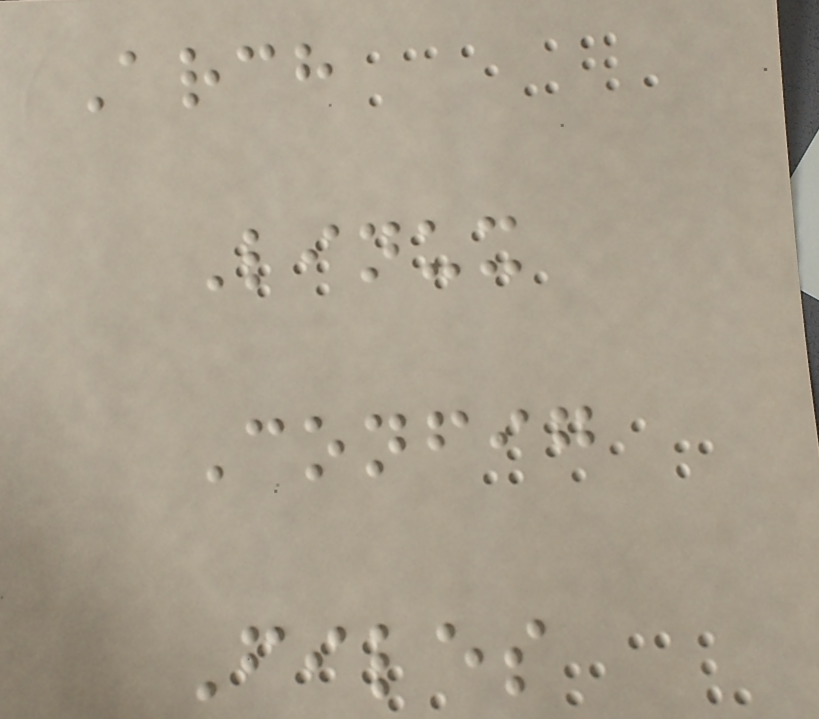Arch
Linux
Config
Files
